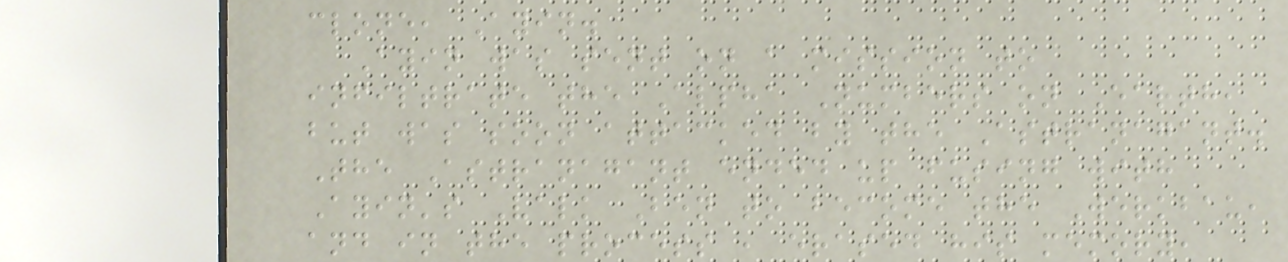clone, Ayin.
Ayin was sent on a mission to
infiltrate the Alpha Numbers on Earth,
but was soon attacked by the Astranagant.
The Astranagant ended up fusing with
Ayin's Valk Ben to become the Werkbau,
and in the process , erased his memory,
